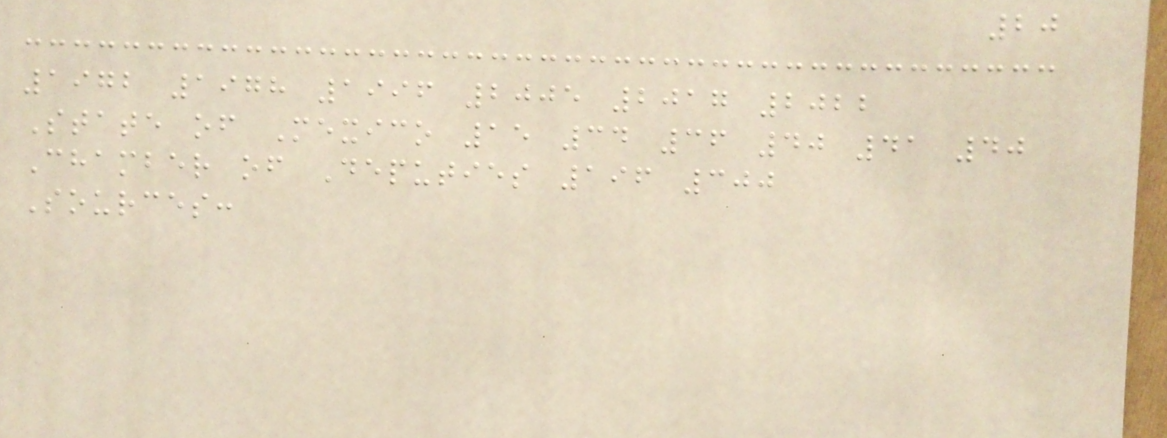20
1972 1978 1996 2005 2017 2022
State of Mexico 15 34 36 40 41 40
Chamber of Deputies 196 300
Sources:
